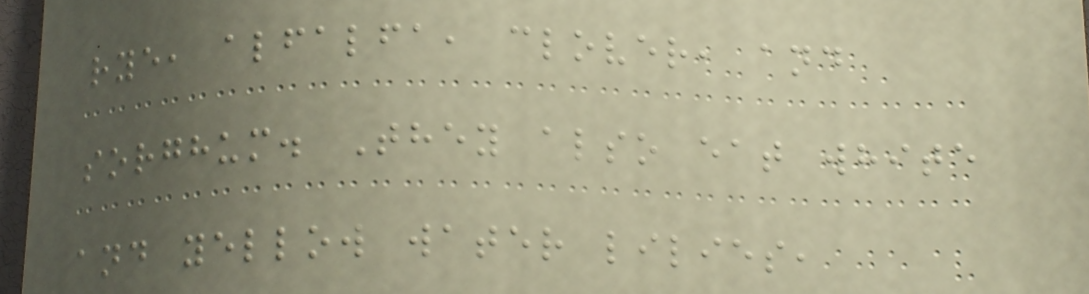rye, alfalfa, clover, and
sorghum. They also eat white
and yellow water lilies,
